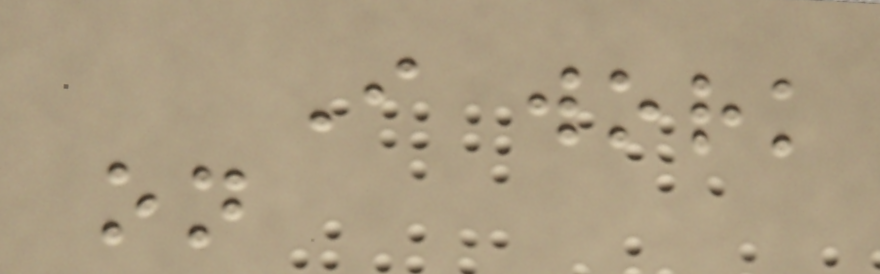I work
on
